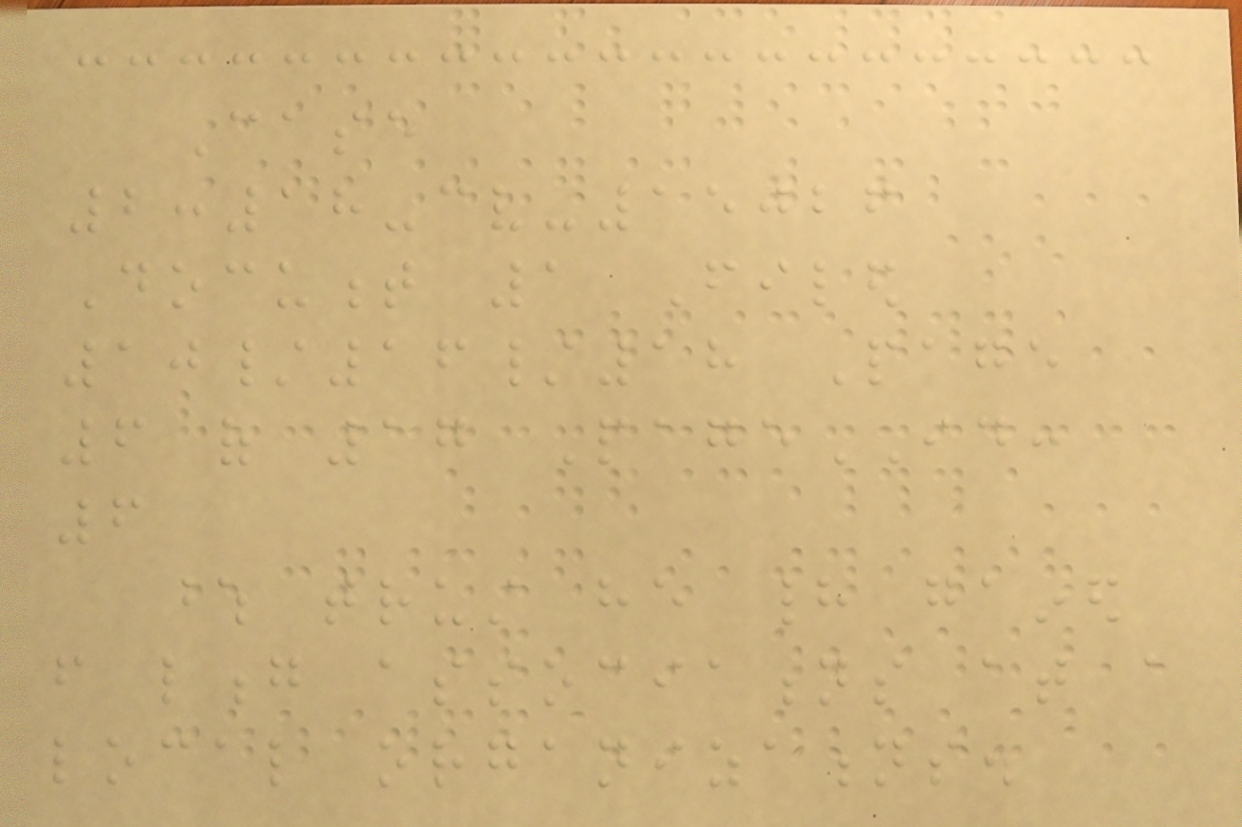Case
2:18-cv-15026
Document 1 Filed
10/16/18 Page
6 of 17 PageID:
6
whose trust he had gained
from long associations at a
local organizations.
